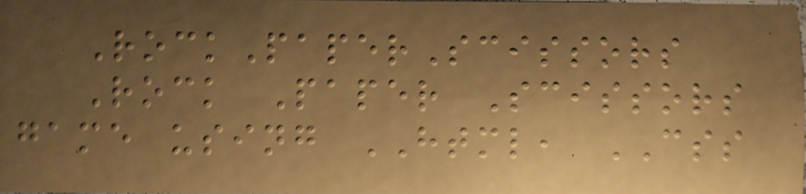RockPaperScissors
Rock Paper Scissors
game using HTML, CSS
